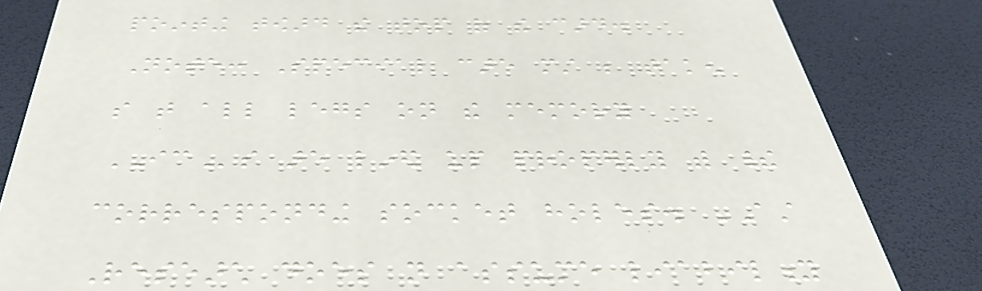pointing toward the top of the card.
Note: Special care must be taken
so that all legs on the memory
ICs are lined up properly with their
corresponding socket holes. AST
Research does not assume liability
